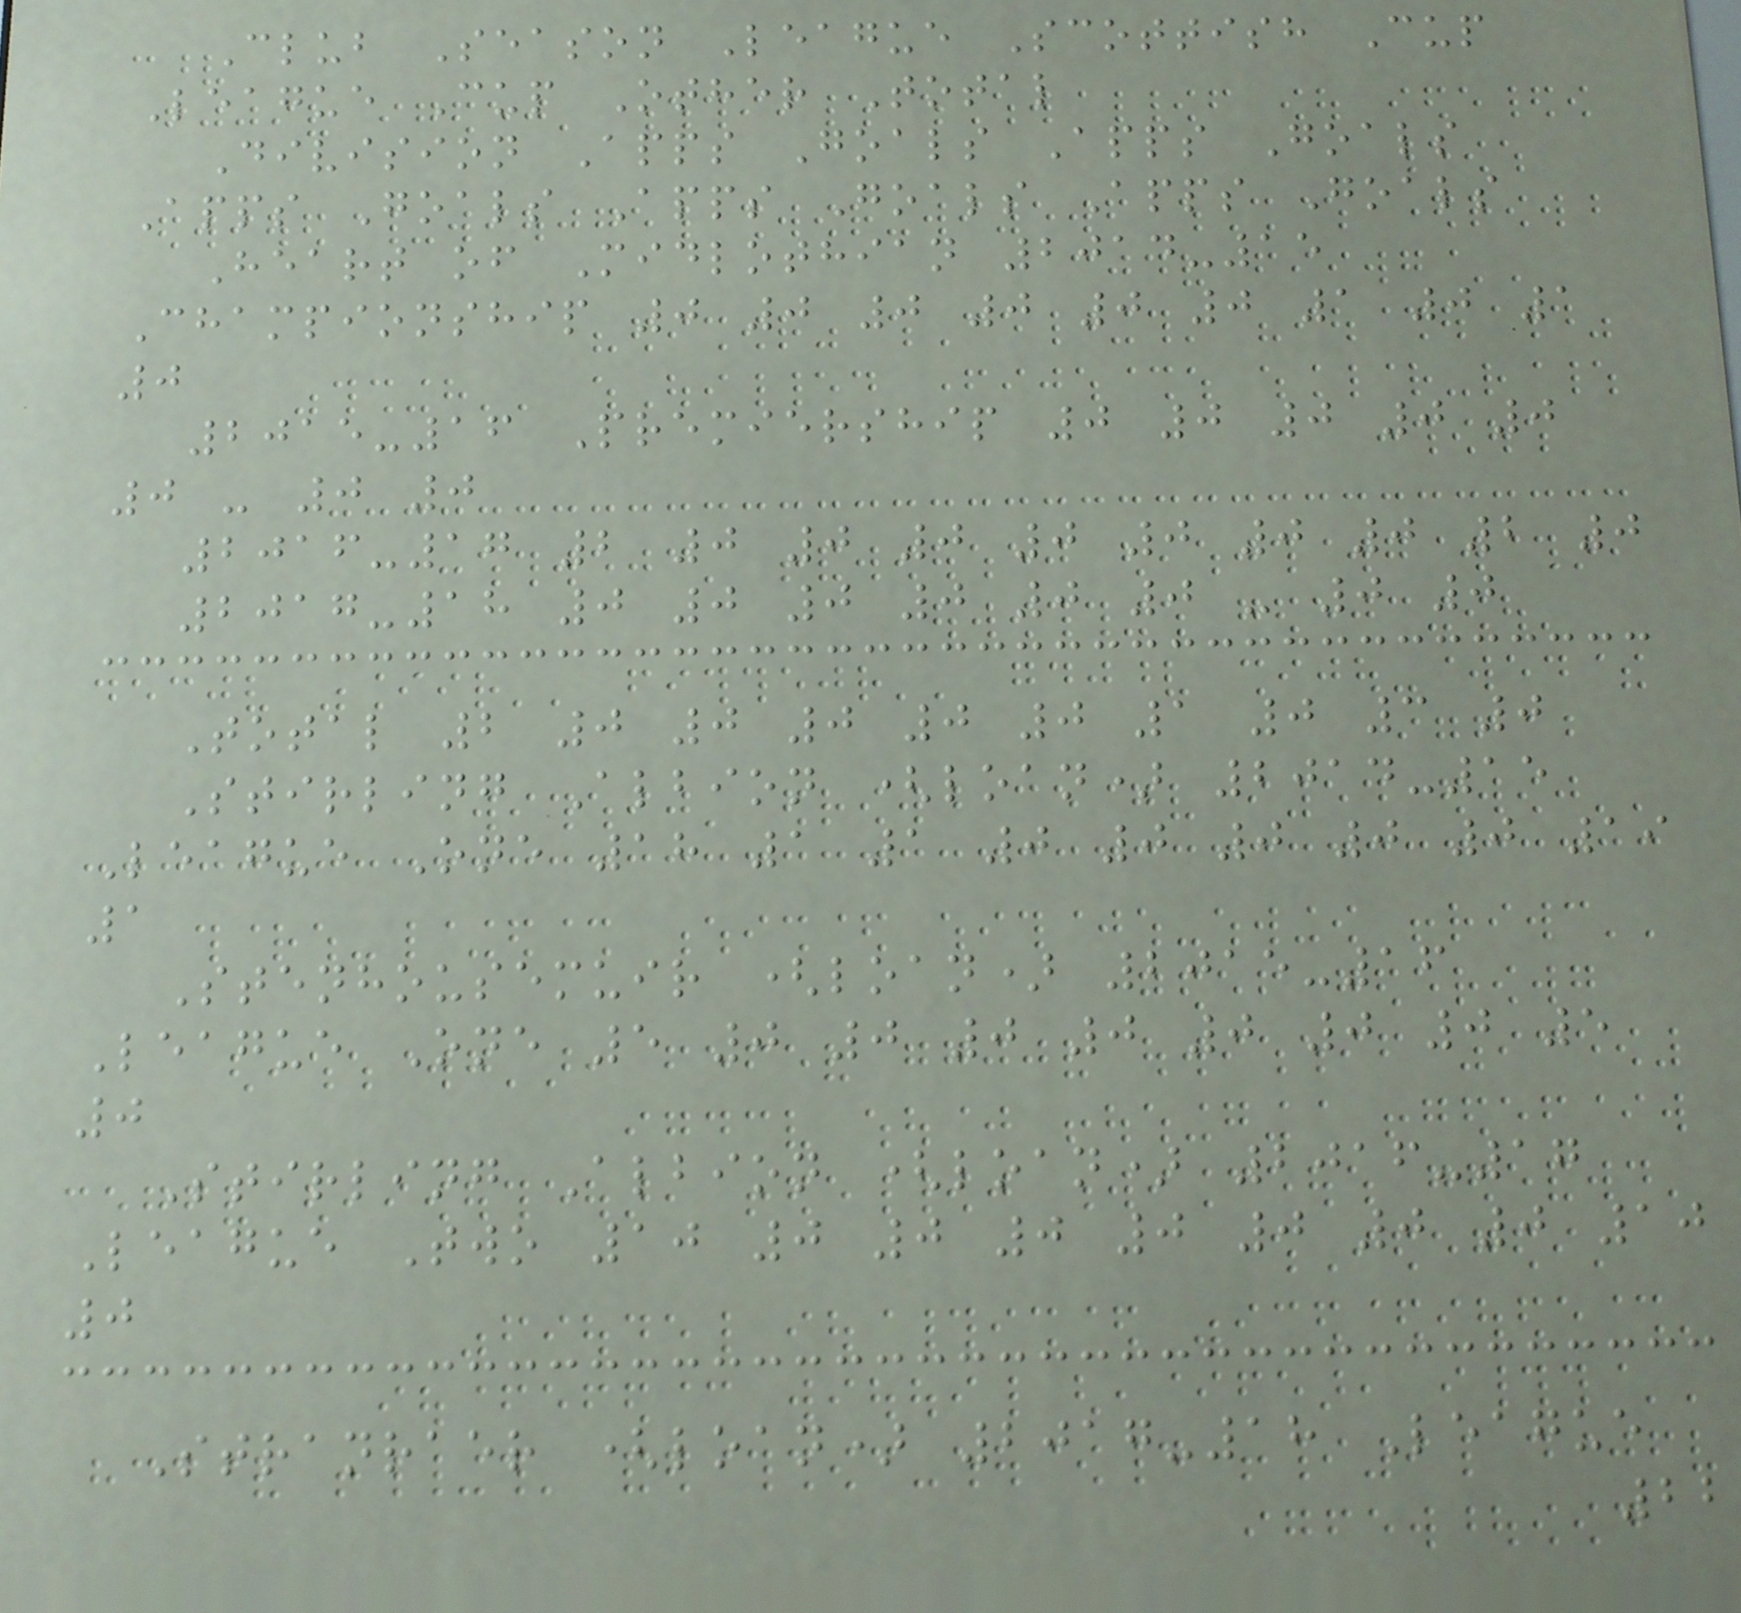Club Season League Scottish Cup
League Cup Other Total
Division Apps Goals Apps Goals
Apps Goals Apps Goals Apps Goals
Heart of Midlothian 2014-15
Championship 0 0 0 0 0 0 1 0 1
0
2015-16 Premiership 0 0 0 0 0
0 - 0 0
2016-17 2 0 0 0 0 0 0 0 2 0
2017-18 0 0 0 0 0 0 - 0 0
Total 2 0 0 0 0 0 1 0 3 0
Stirling Albion (loan) 2014-15
League One 18 1 1 0 0 0 0 0 19
1
Stenhousemuir (loan) 2015-16
League One 5 0 0 0 0 0 0 0 5
0
Stirling Albion (loan) 2016-17
League Two 10 0 0 0 0 0 0 0 10
0
Stranraer (loan) 2017-18 League
22
